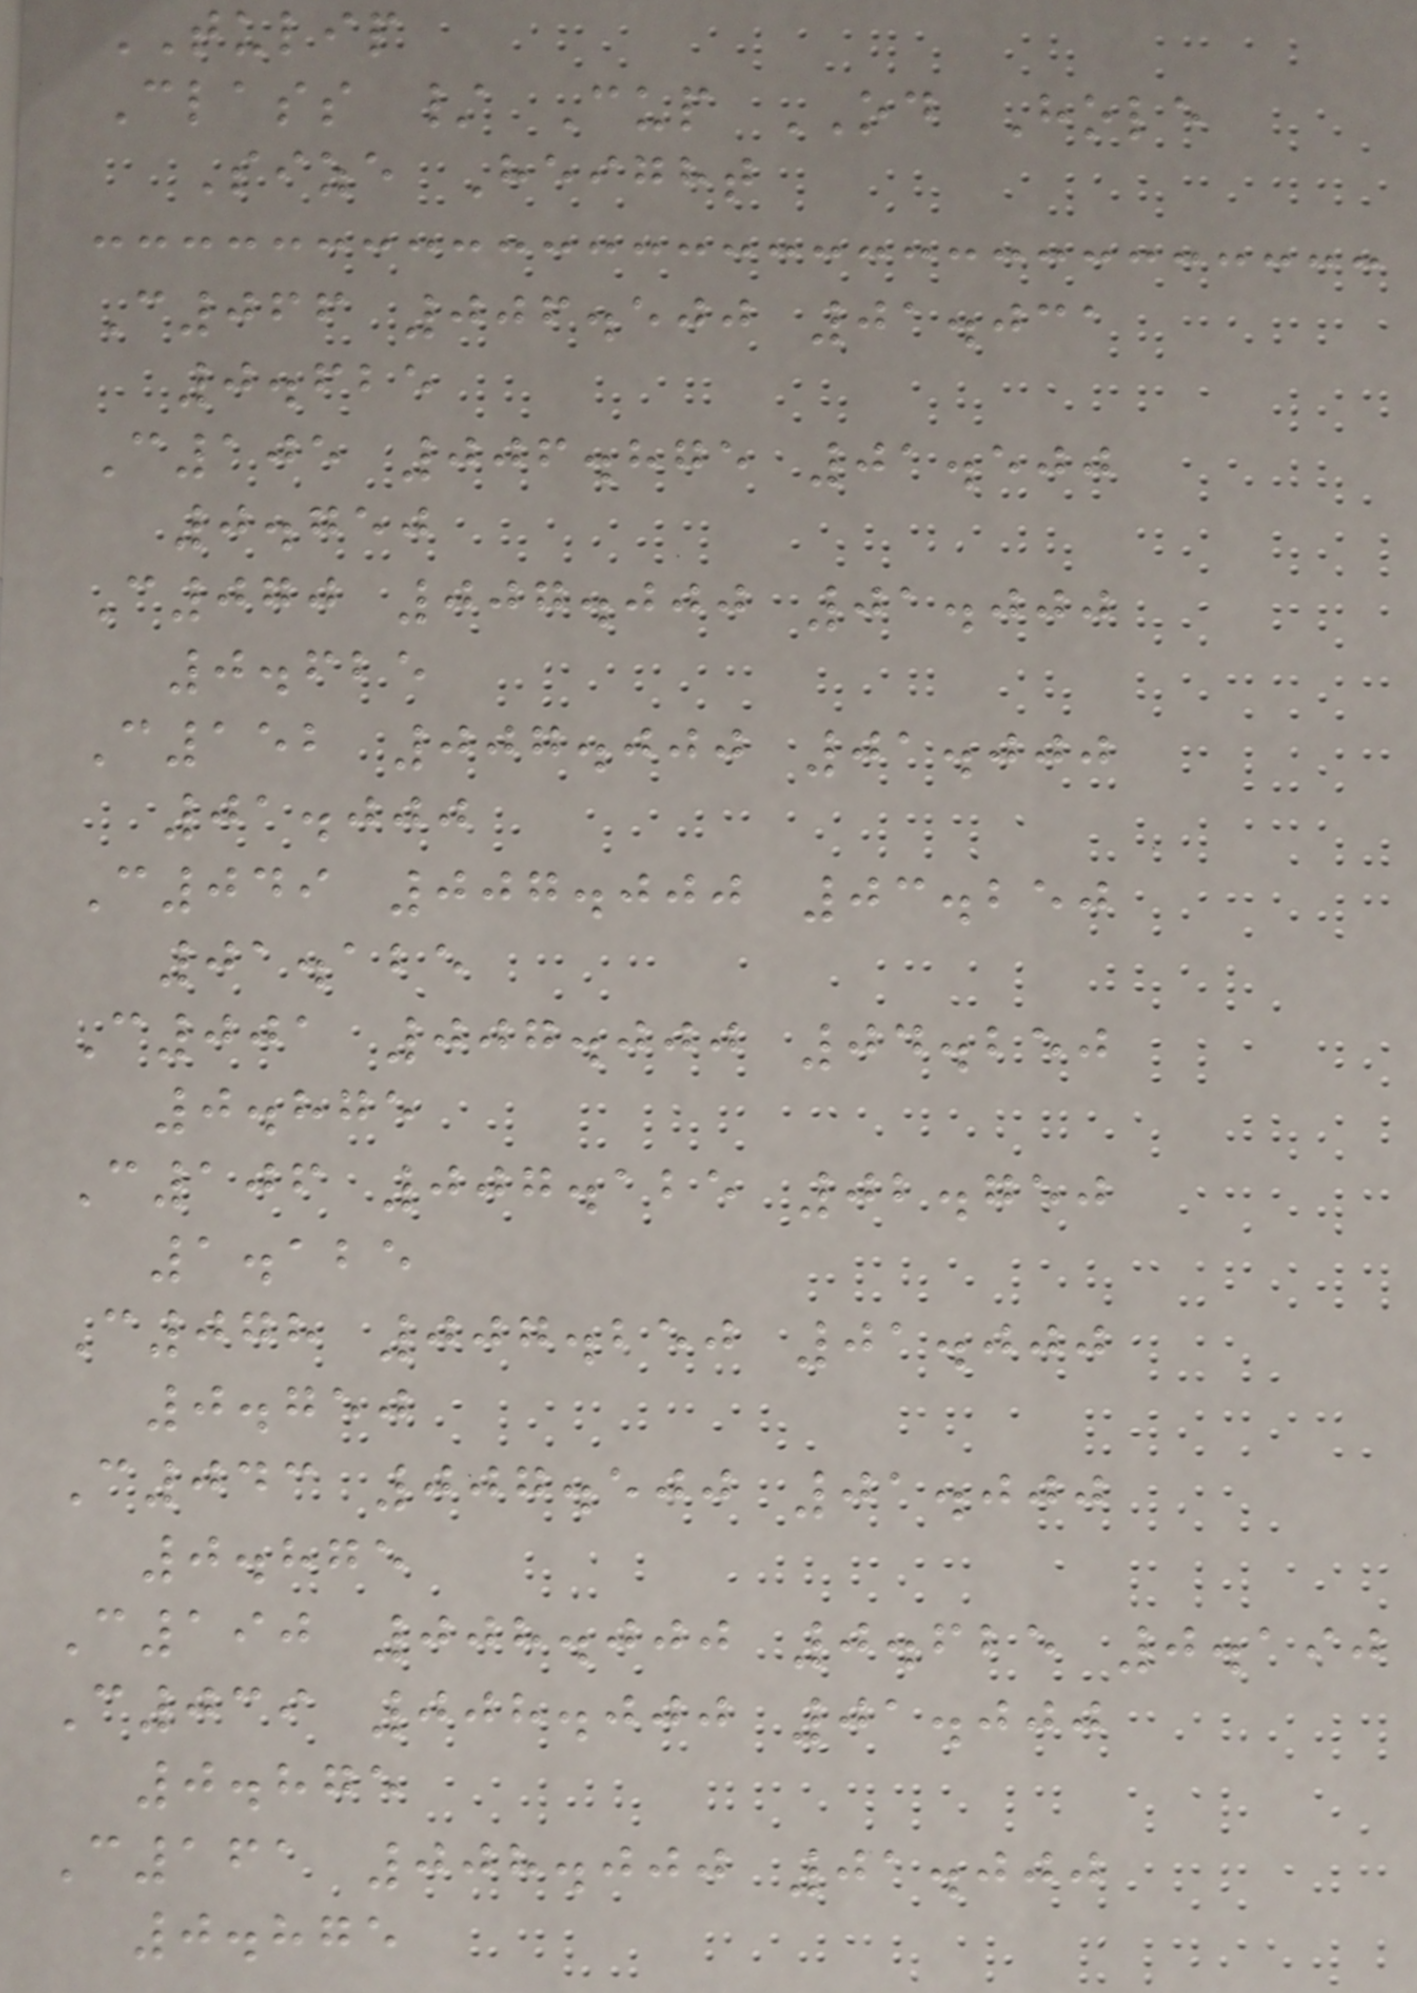TULIP
Class / Cup OD Hole
Size Height
C066 006.500 01.031
0.625
C105 006.875 01.500
0.750
C070 007.000 01.000
0.625
C152 007.000 01.000
01.000
C049 007.000 03.250
01.125
C001 007.000 04.250
0.875
C106 007.125 02.750
1.125
C078 007.250 01.000
0.750
C043 007.500 01.000
0.875
C190 008.000 0.625 0.190
C039 008.000 01.000
0.875
C161 008.000 01.000
0.875
